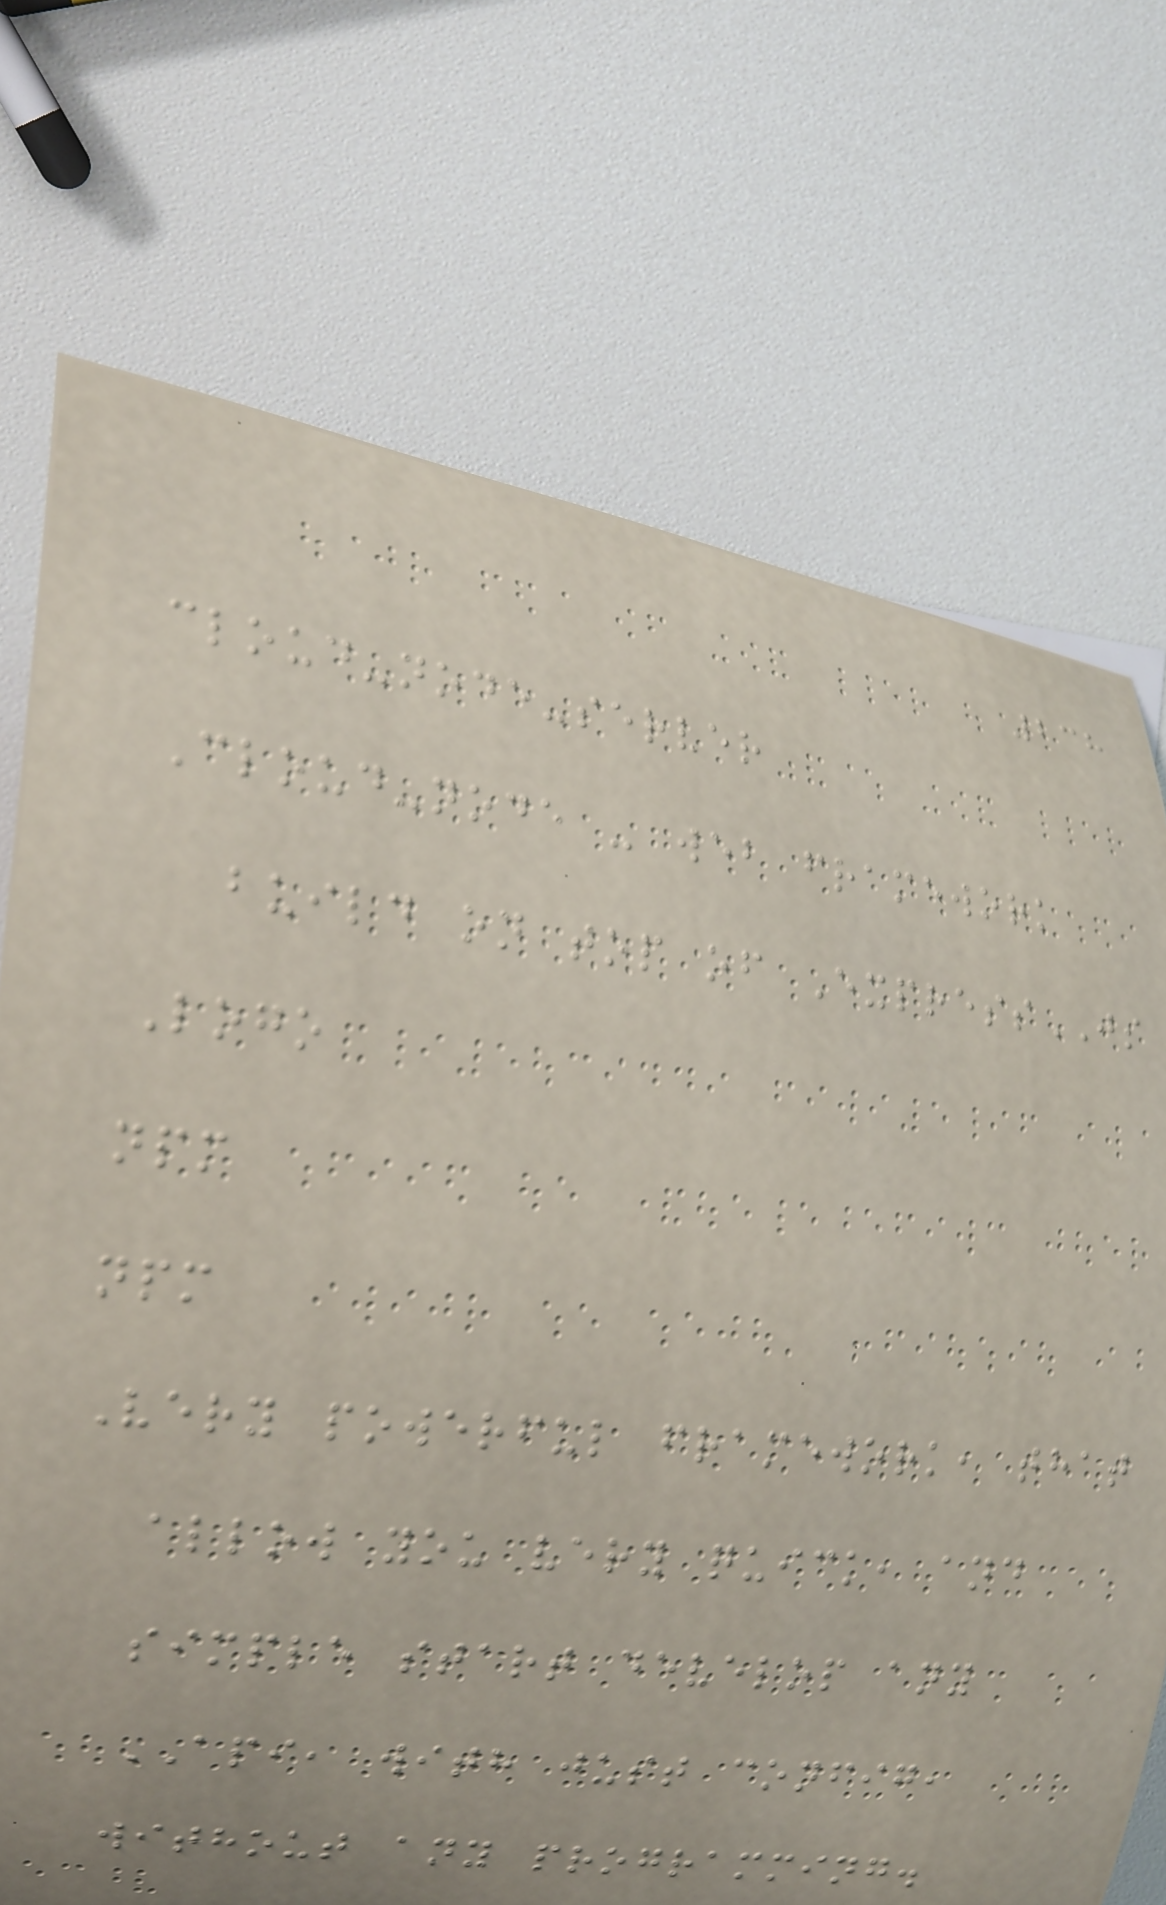238
cloud-node-server
Cloud-node - web framework
build on top of ExpressJS
Logo
npm
npm
Very powerful framework, that
allow you very quick, and
simple start develop any
API, with just config,
without any programming.
